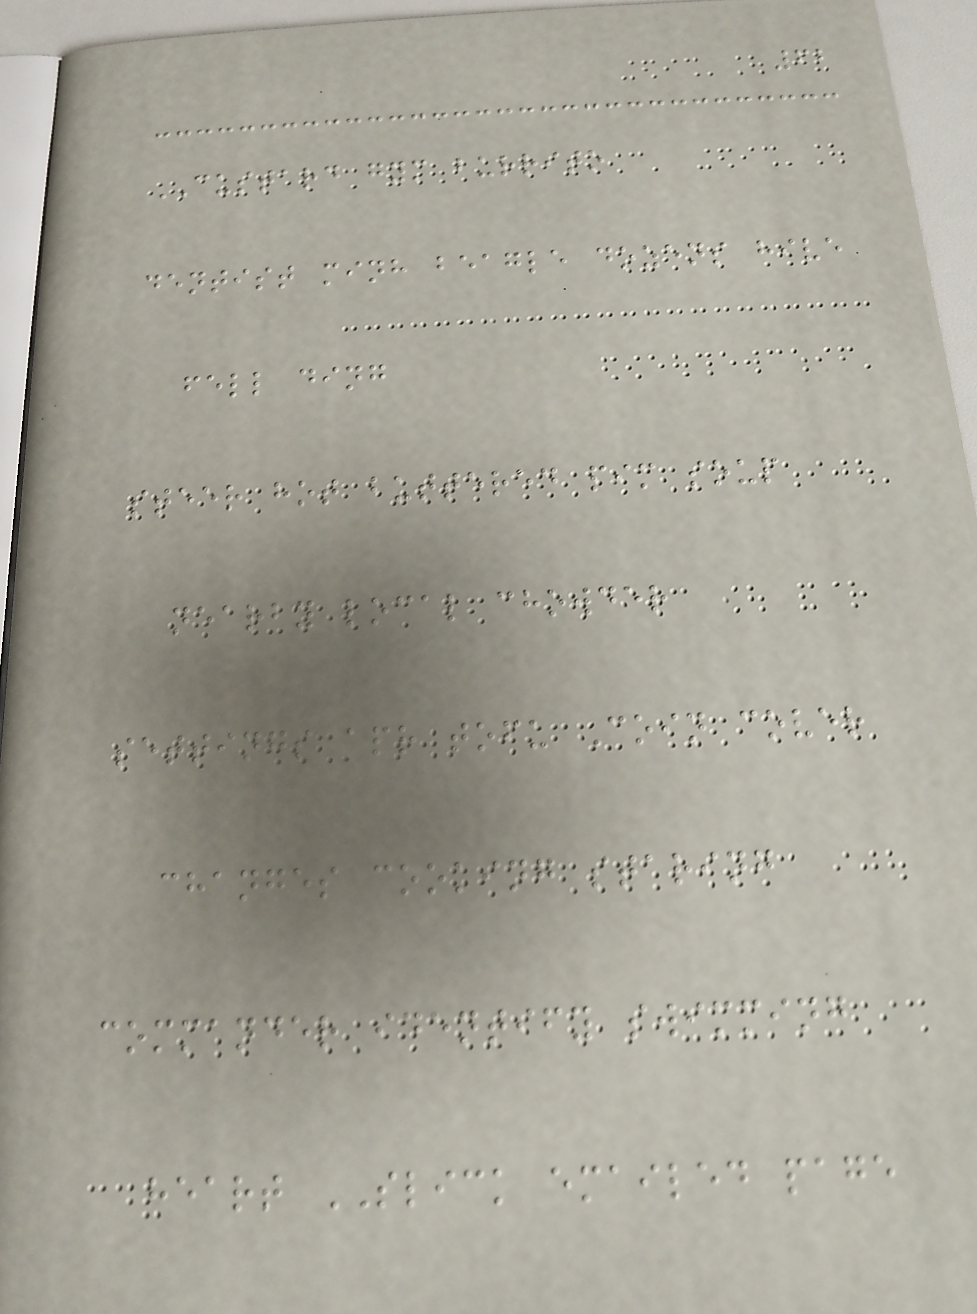62
CUSTARD gym burrito
dentist minh beagle dozens hive
fell ding
steer hot buttered pim soup
nearby local chowder
settings apr tofu Coin cover
changes cooking staring
commander identify swimming
heart SLICK emailed page
